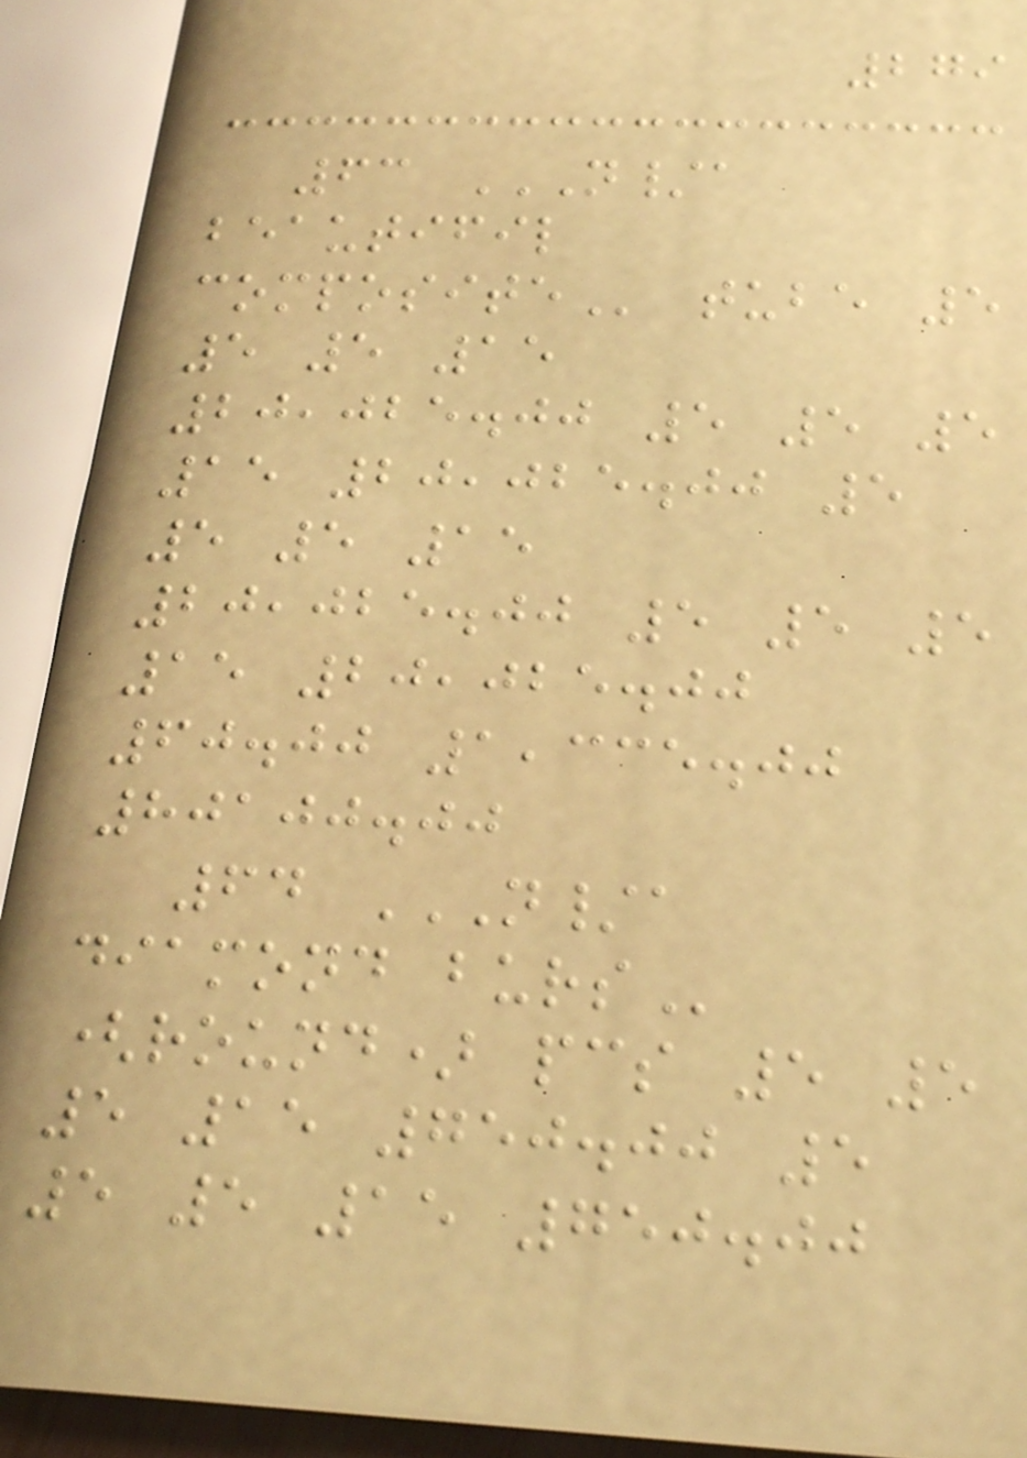279
63 N/A
BEAUTIFIL
COMPOSITE tube 5
5 5 15
20,025.00 5 5 5
15 20,025.00 5
5 5 15
20,025.00 5 5 5
15 20,025.00
60.00 1,335.00
80100.00
64 N/A
DIAMOND BURS
(round) pcs 5 5
5 15 750.00 5
5 5 15 750.00
